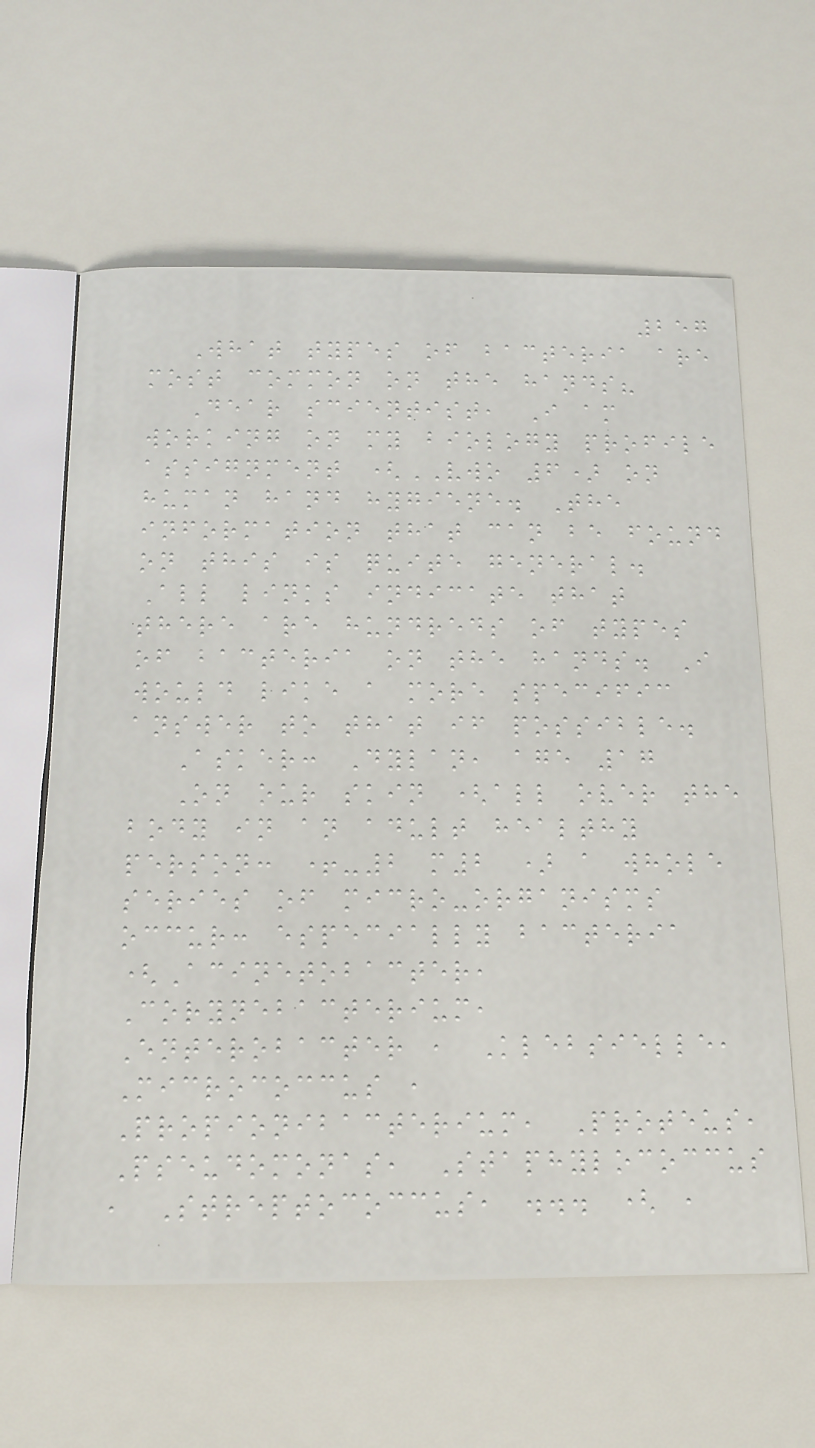257
What types of bacteria are
most common on the hands?
Dear scientist, I am
working on my biology profile
assignment (VWO 6) on
human hand hygiene. The
information that can be found
on this is quite general.
All links indicate that
there are hundreds of types
of bacteria on the hands. I
would like a more specific
answer to that if possible.
Asker: Dylan, age 17
On our skin (all over the
body in an adult healthy
person: +-2 m2 ) a whole
series of micro-organisms
occur: especially bacteria
(Acinetobacter,
Corynebacterium,
Enterobacter , Klebsielle,
Micrococcus ,
Propionibacterium, Proteus,
Pseudomonas, Staphylococcus
, Streptococcus, ... ( ,
